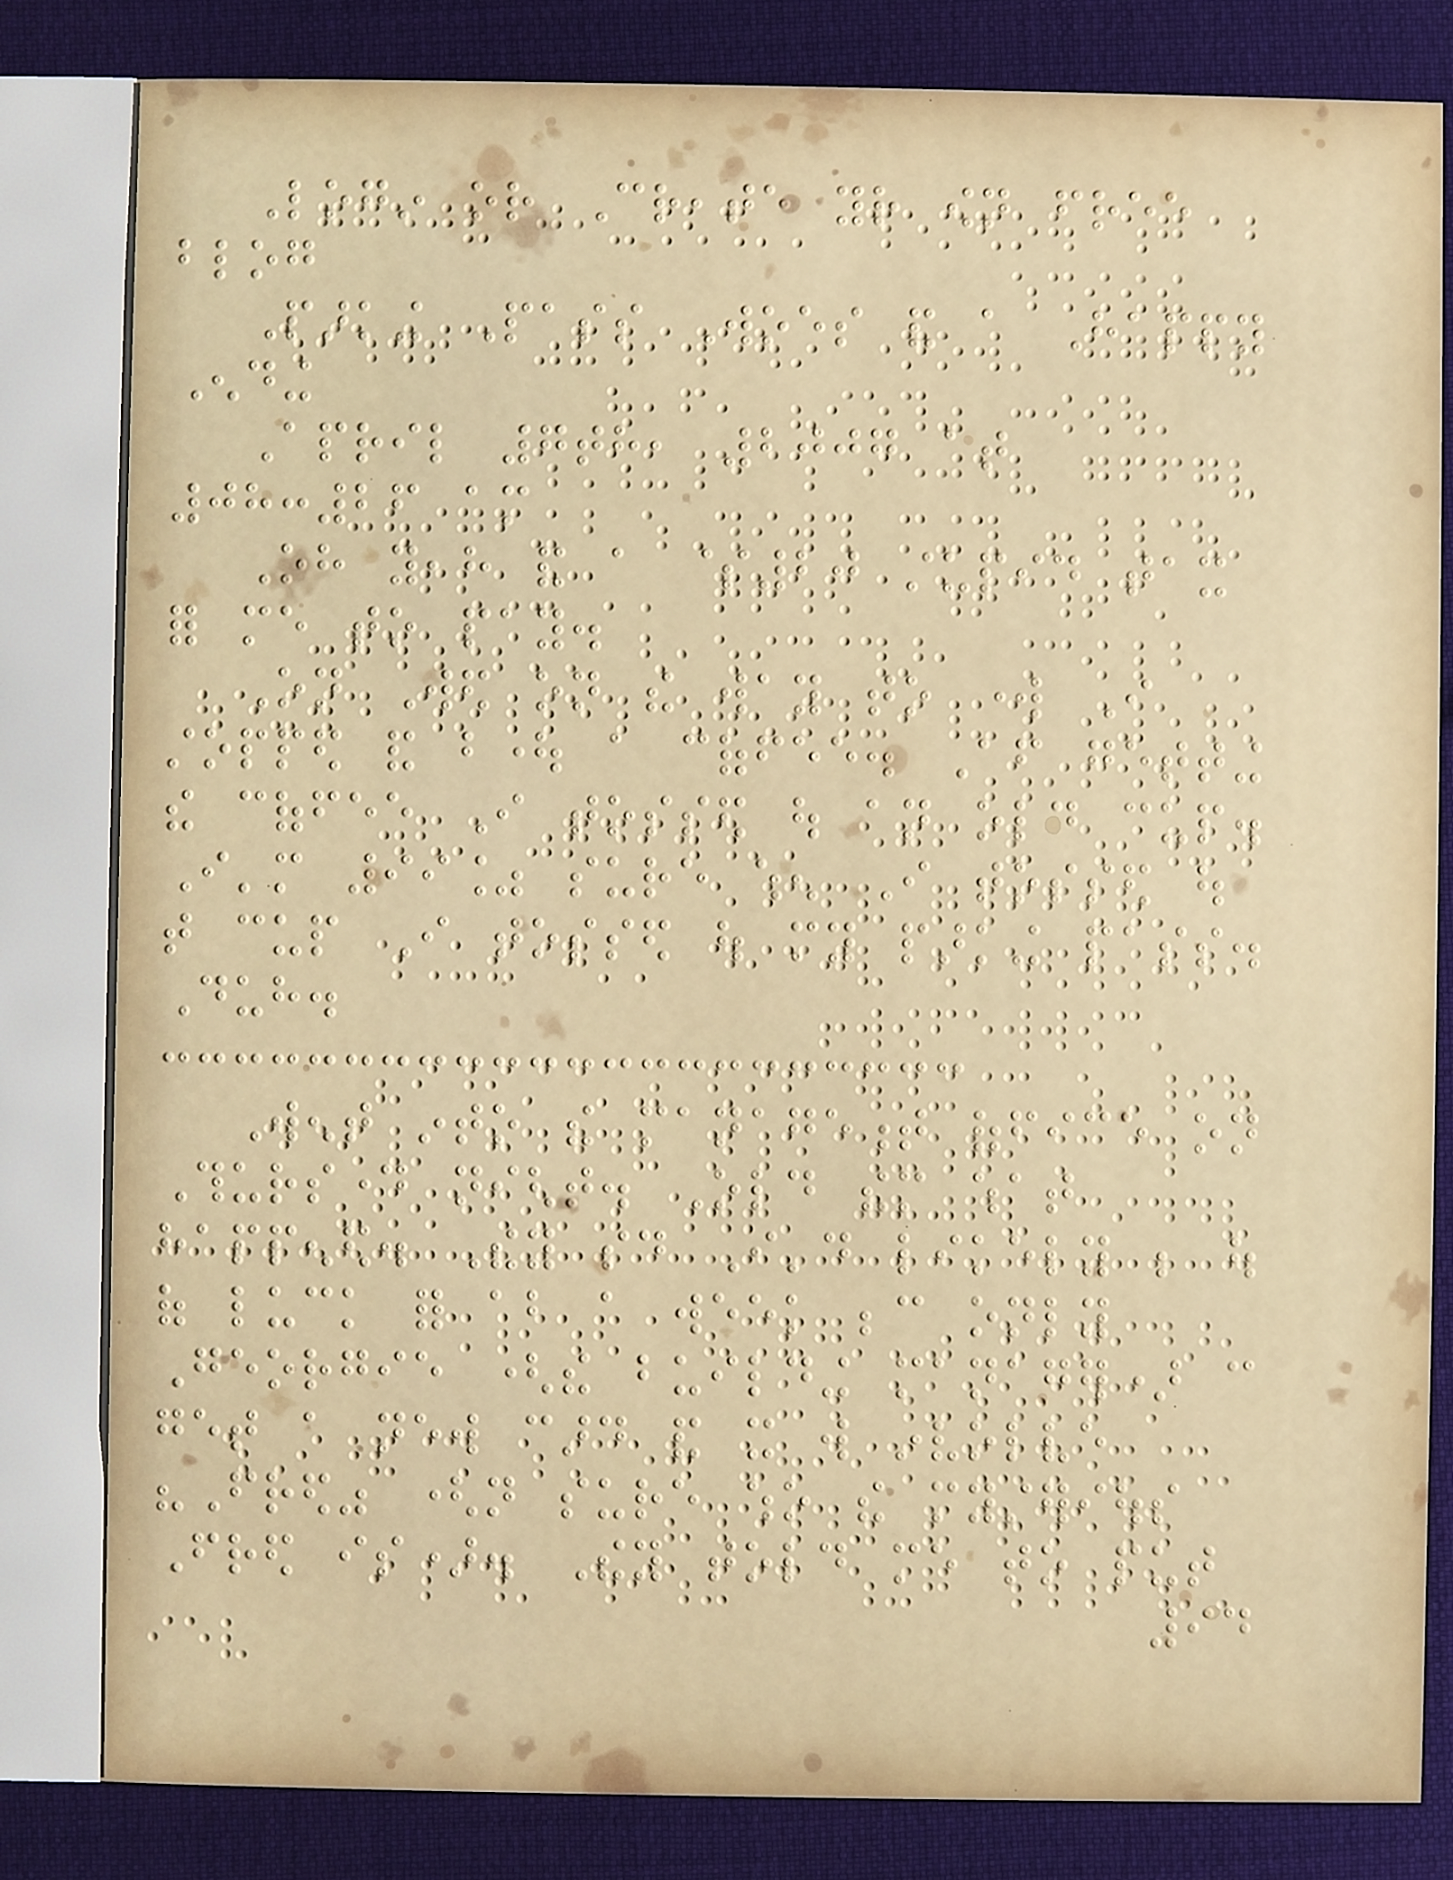Login or Create your own free
blog
Parking Pass Woes and a Happy
Ending
April 7th, 2007 at
08:26 am
Oh yeah and a $20 stupid tax
for me to pay.
On Wed on the way to work I
stopped and bought a coffee. After getting
the coffee I tossed out an old cup.
I'm 99% sure when I tossed out
that cup I tossed out my parking pass.
Duh.
Went into the management office on
Thursday night. Old them what
happened. They said I'd likely be out
of luck for about a week because only
Georgie (the building manager) can
get a new card and it will involve
"Fred" (not sure who the mysterious
Fred is). They told me to put
94
